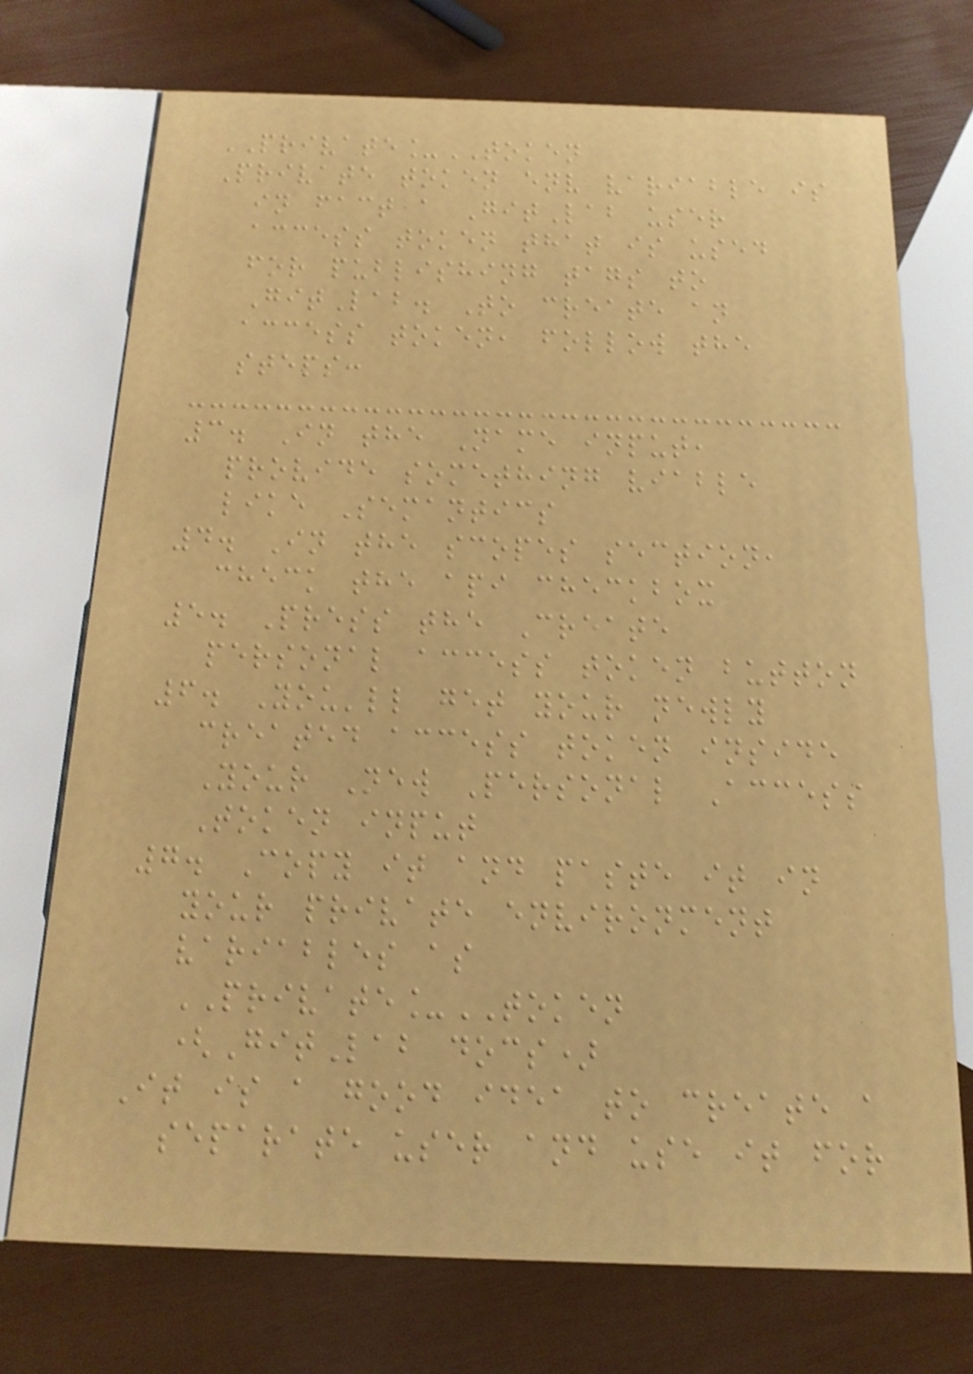PRIVATE_TOKEN
Private token env variable is
in fact a GitLab user
access token that is used
for publishing tags to
GitLab. To create an
access token, follow the
steps:
3. In the Name input,
provide something viable
like Semantics
4. In the scopes section,
check the api checkbox
5. Press the Create
personal access token button
6. You'll get your newly
created access token inside
Your New Personal Access
Token input
7. Copy it and paste it in
your private environment
variables as
PRIVATE_TOKEN
(GitLab docs)
It is a good idea to create a
separate user and use it for
